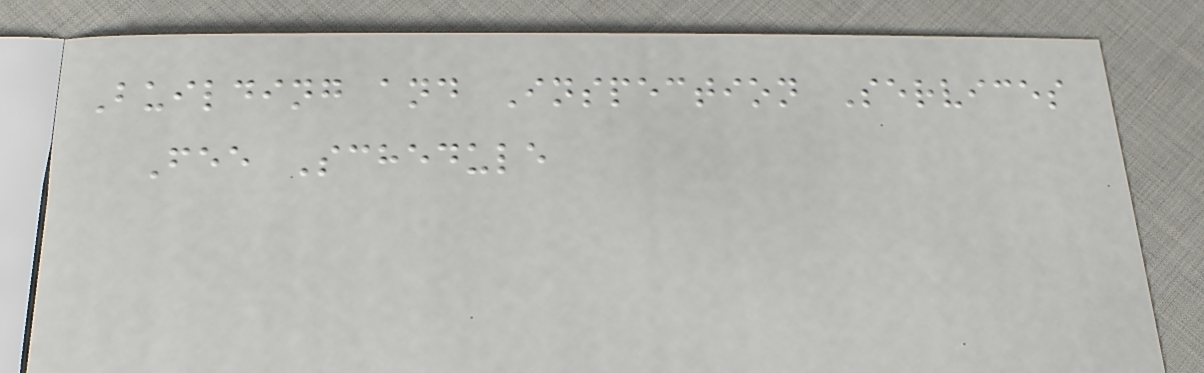Building and Inspection Services
Fee Schedule
